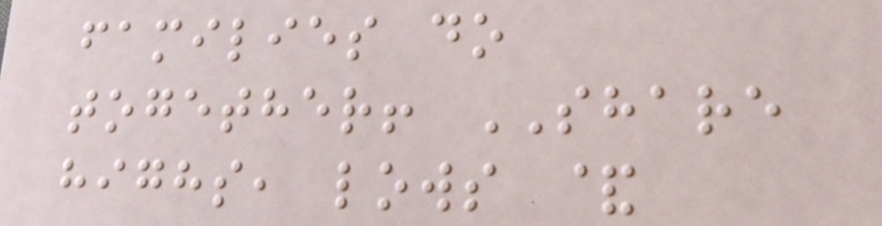families do
together! SHARE
highs, lows &
